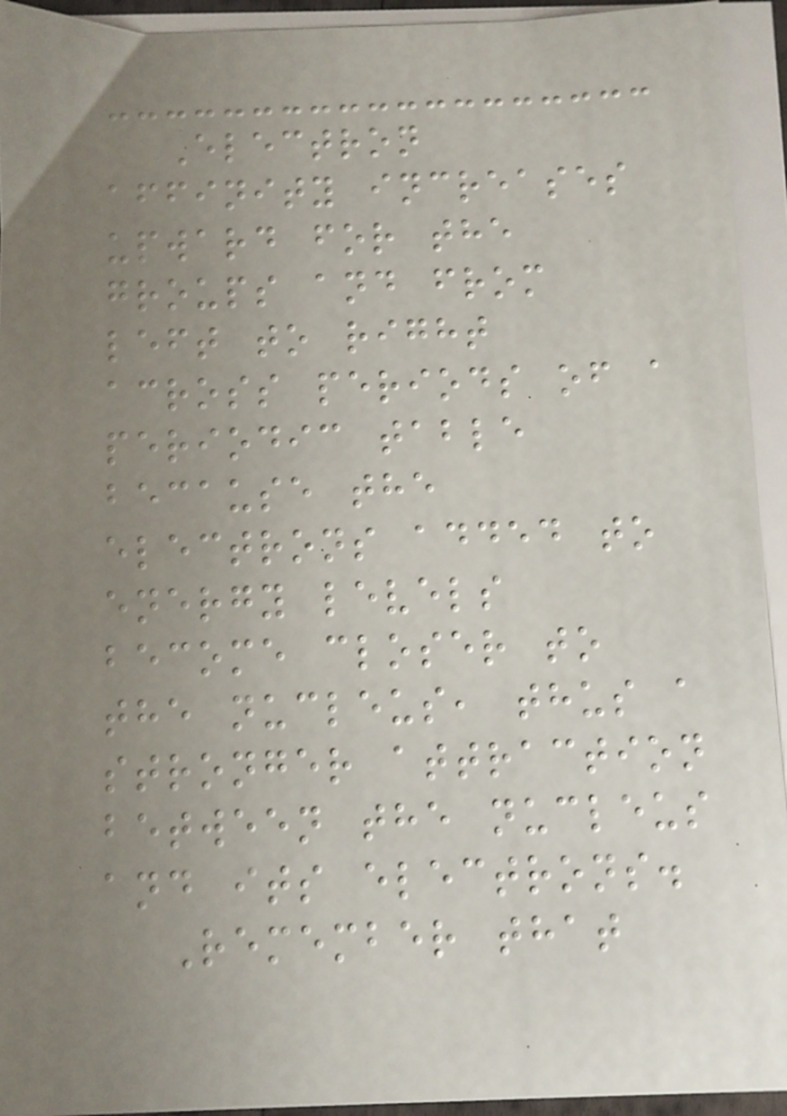Electron
affinity increases
upward for the
groups and from
left to right
across periods of a
periodic table
because the
electrons added to
energy levels
become closer to
the nucleus, thus a
stronger attraction
between the nucleus
and its electrons.
Remember that
